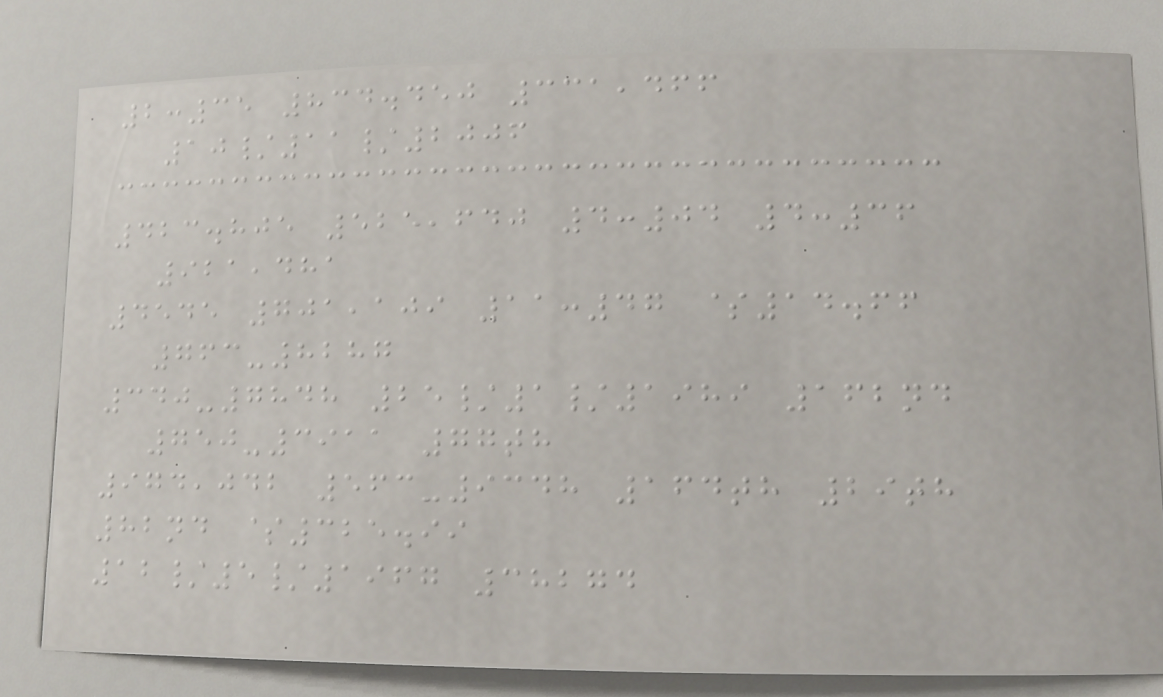2:35 834.450 331,466
10/11/2006
423.805 525,640 4:04 4:36
921,481
4545 701,109 11:47 $14.66
763-8287
340-7848 25/1/1989 162nd
750-3911 77th
974,042 563-9348 164th 29th
82nd $325.99
12/5/1967 38274
